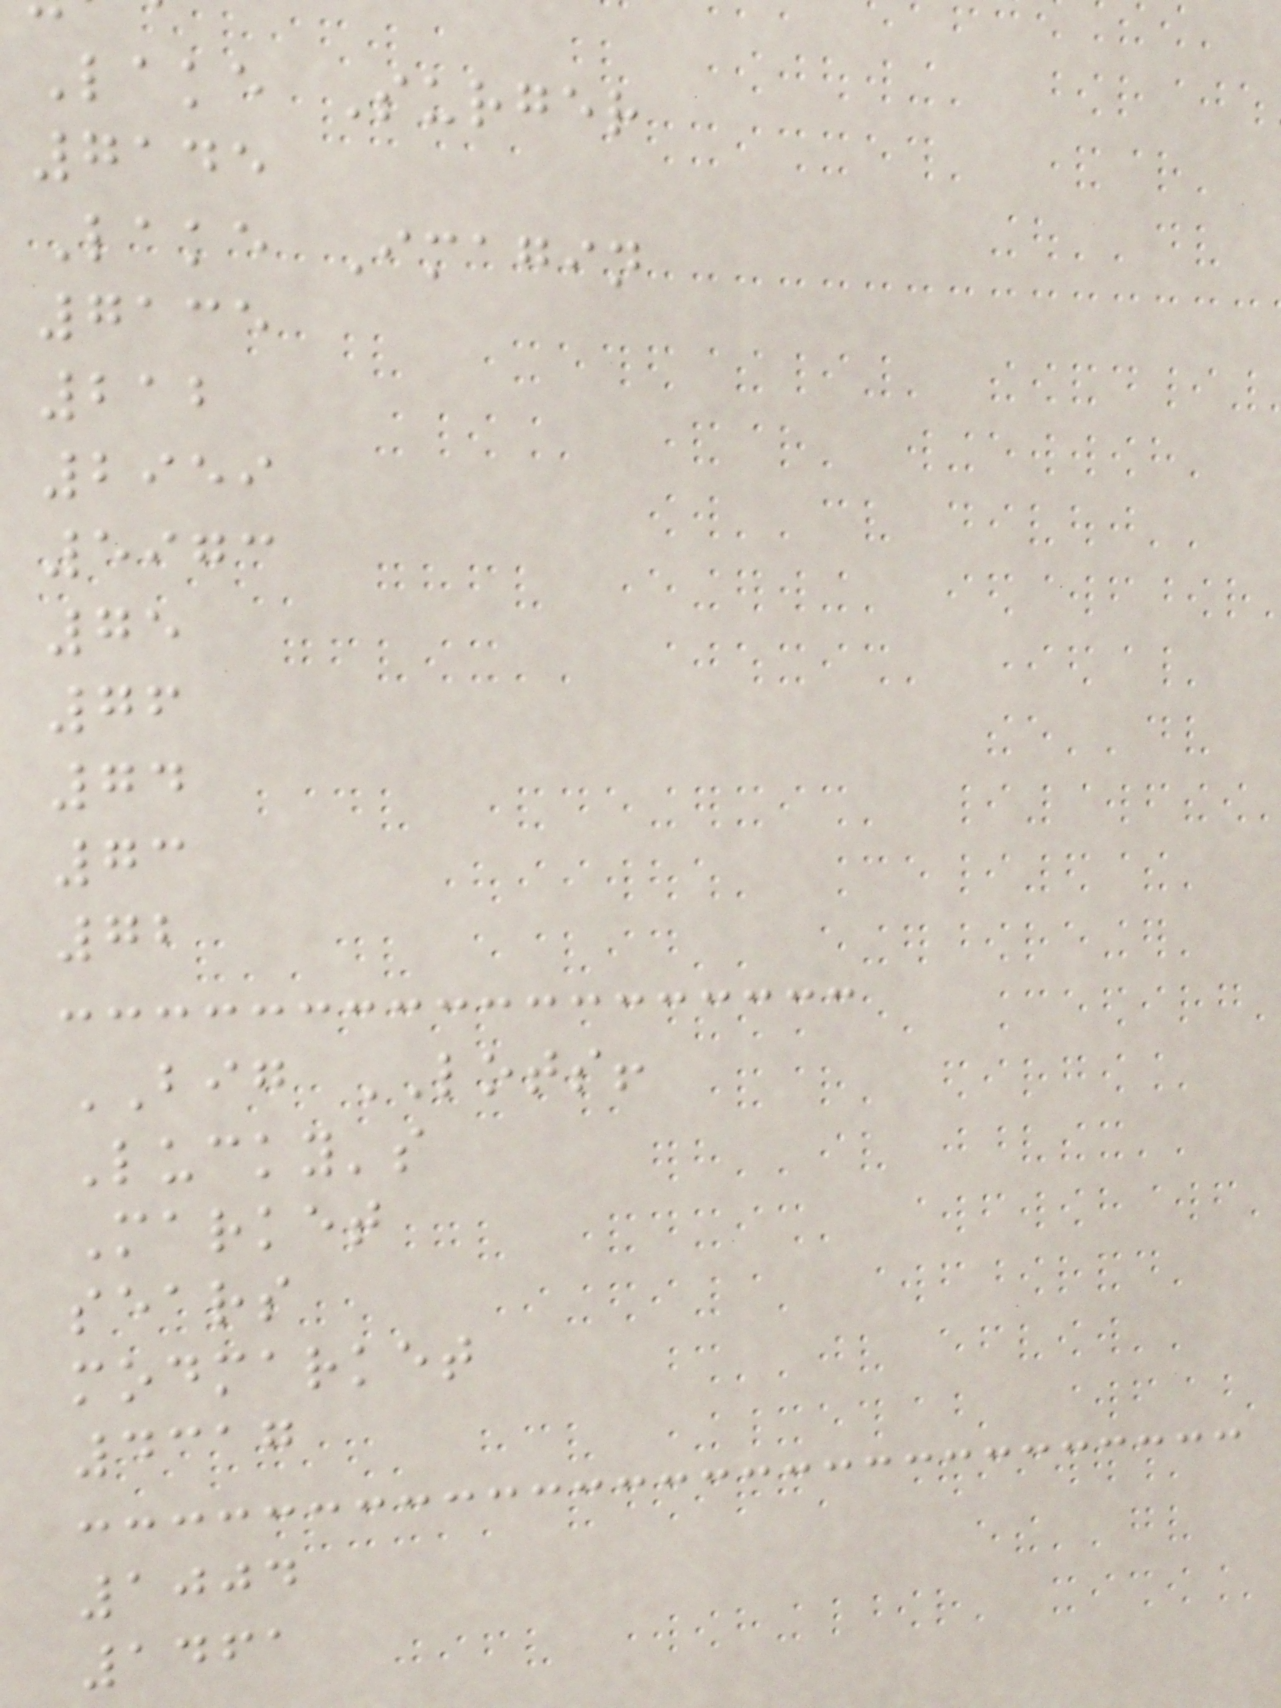Lake Surger
7145
Lake Imagin
7135
212
2959
5973
75
76
74
73
72
BIG LOTS!
Lucky's
Market
sears
modmarket
4317
1004
1461
